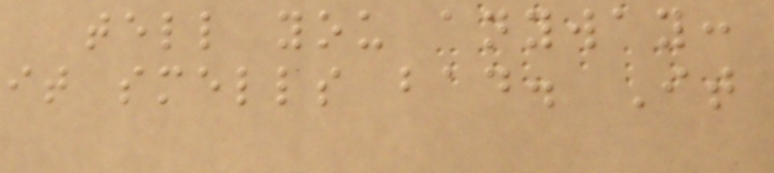tell you anyway:
it smells bad. It
